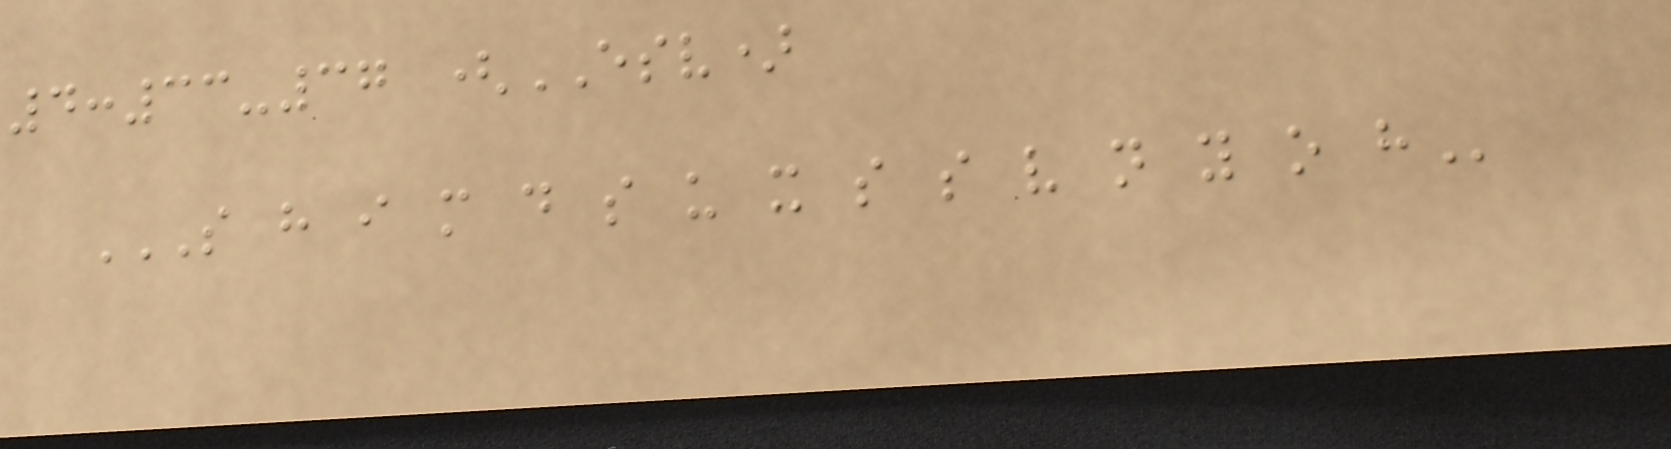4:33-37 (ESV)
S H I M D S U X S S V N Y O H
